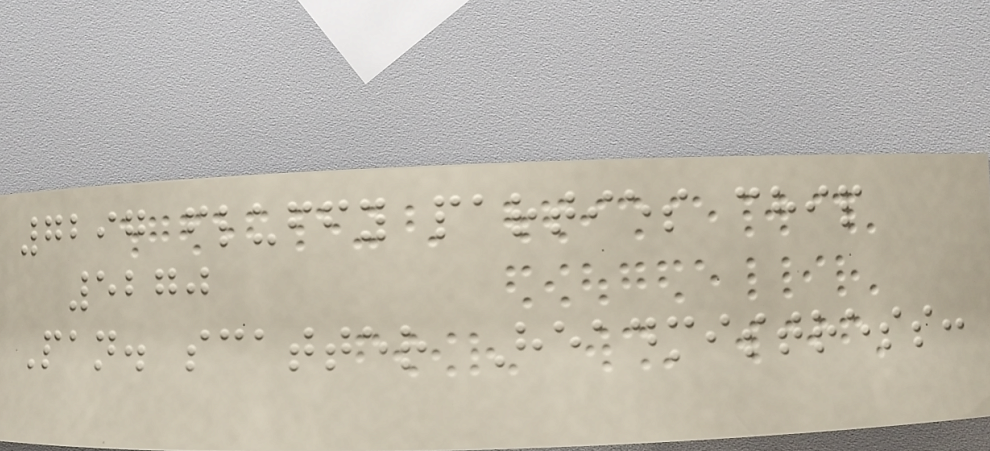7297 fluffy parties chip
5270
Pan. scatter Headmistress:
